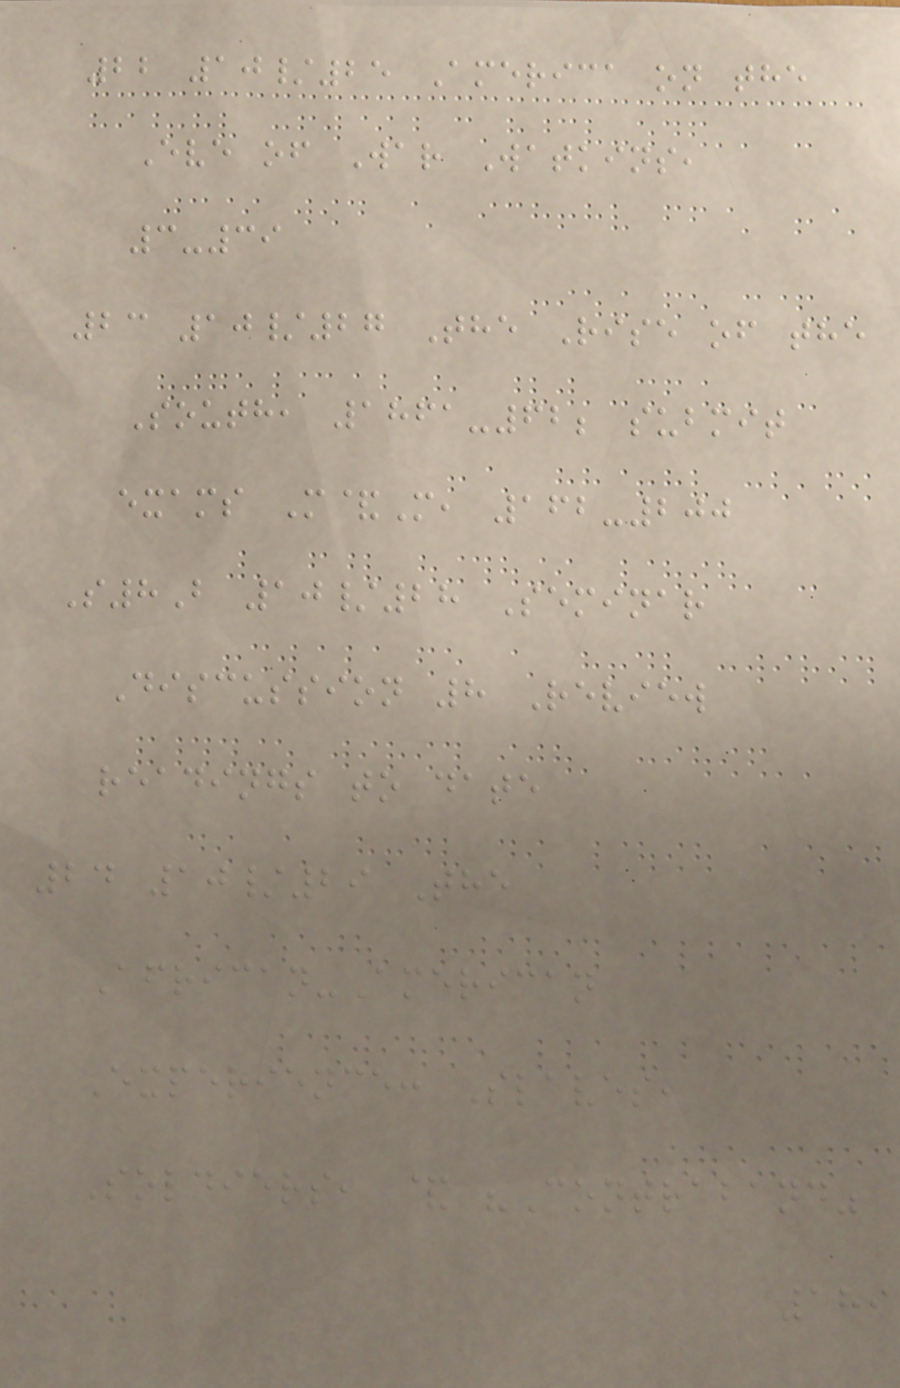22 10/25 America on the
Eve of War Watkins,
3-39
23 10/27 The Rise of the
South, 1861-62; submit
exams M&M, 162-200
S8B 10/28 Seminar
Discussion 8 Review
readings to date
24 10/29 The
African-American
Experience: Slaves,
Soldiers, & "Contraband"
189
